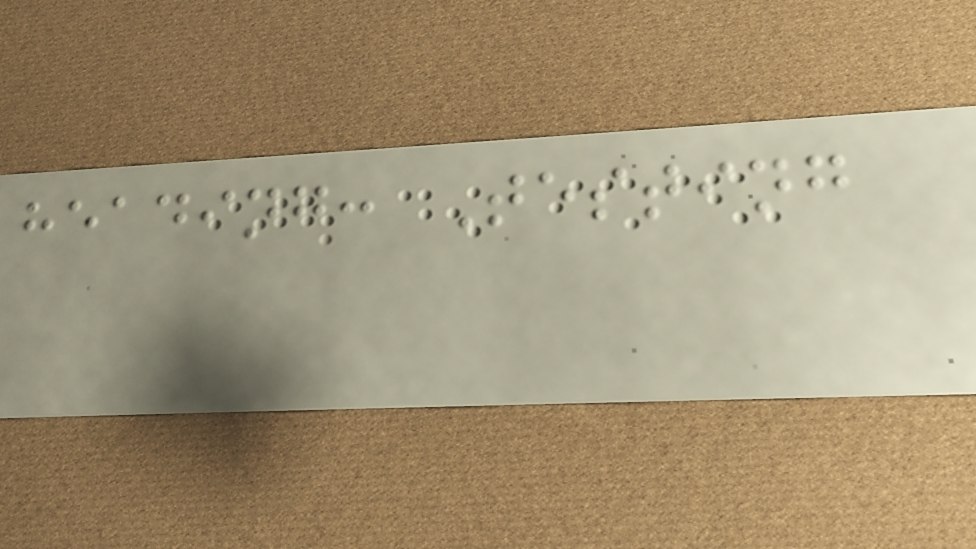heading: Testing
